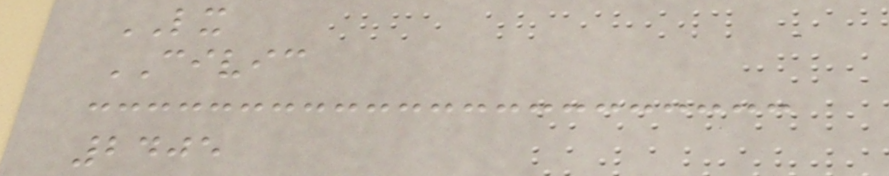LX
CIVIC
2405
